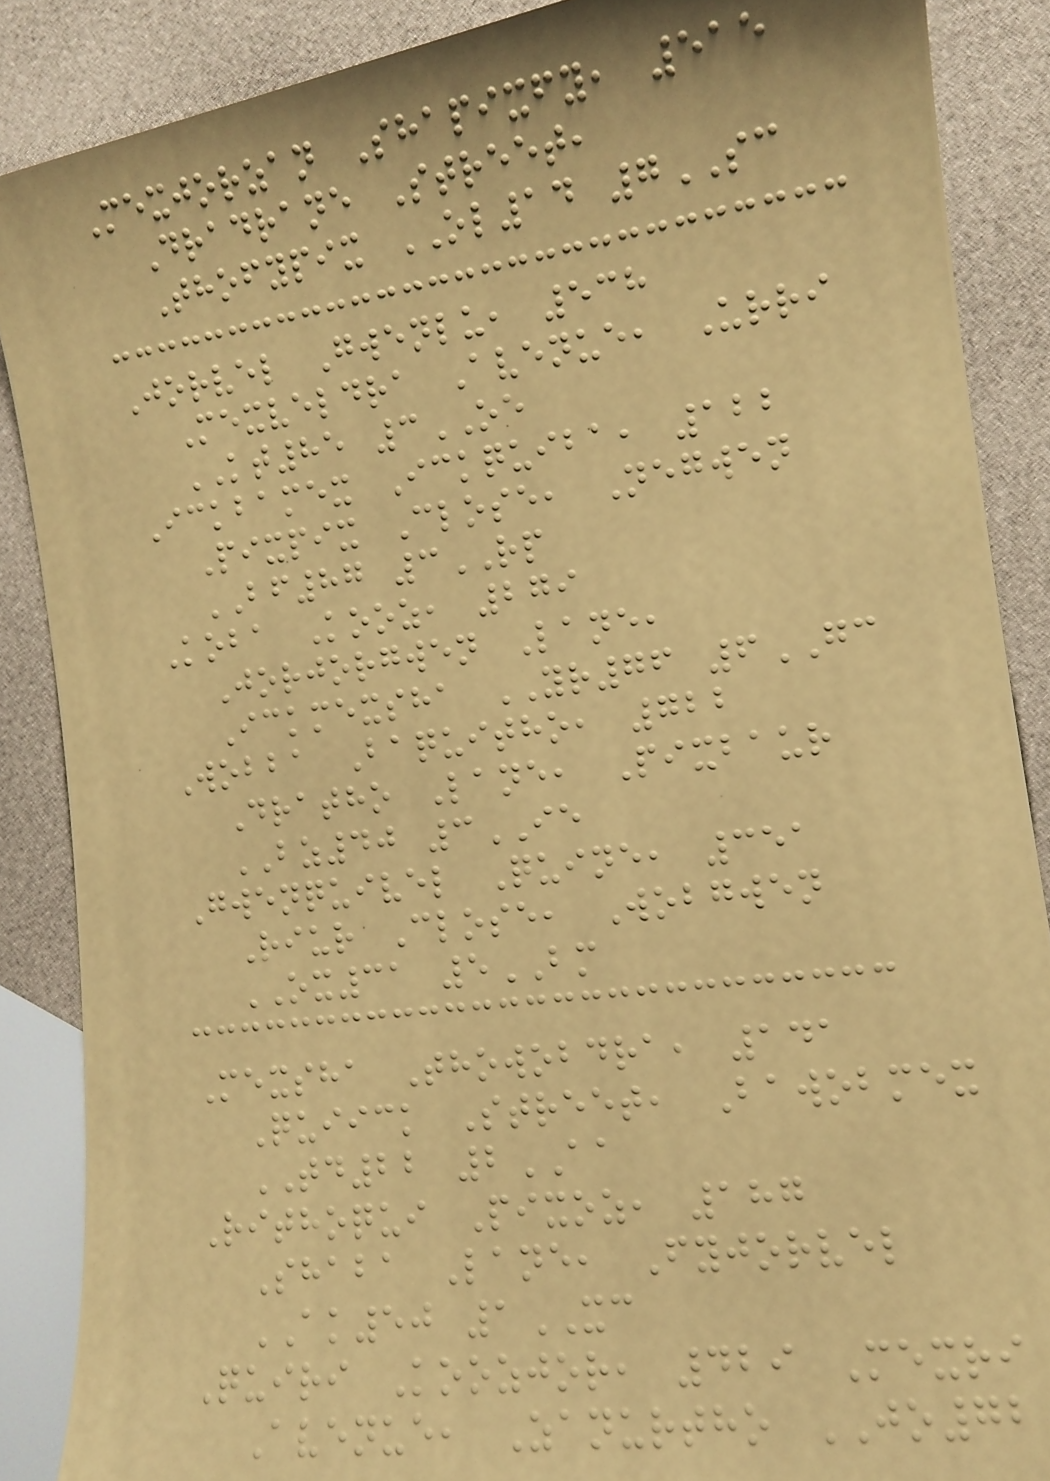Mexjorzan Shapixfy, 515
Dradrane Street,
Thofypix OL14 7SC
Jorvel Gwenlu, 538
Mexveldra Avenue, Urri
KT85 3OE
Ickbamex Ickquiba, 122
Pixpix Close, Negwen
BF87 3RP
Koba Kooz, 279
Jorjorgwen Lane,
Ickmexsha YR76 6GC
Wobba Baquitho, 722
Dratho Lane, Pixbaur
BZ40 3IE
Gwenquivel Quine, 351
Riur Close, Wobgwen
OX31 5BM
Mexsha Thowobdra, 141
Quiick Street, Bawobmex
TD22 2AA
Rithoqui Pixoz, 187
Shaba Lane, Fyjorvel
AK50 1XC
Quiri Koozjor, 429 Mexri
Avenue, Zanurtho JO72
